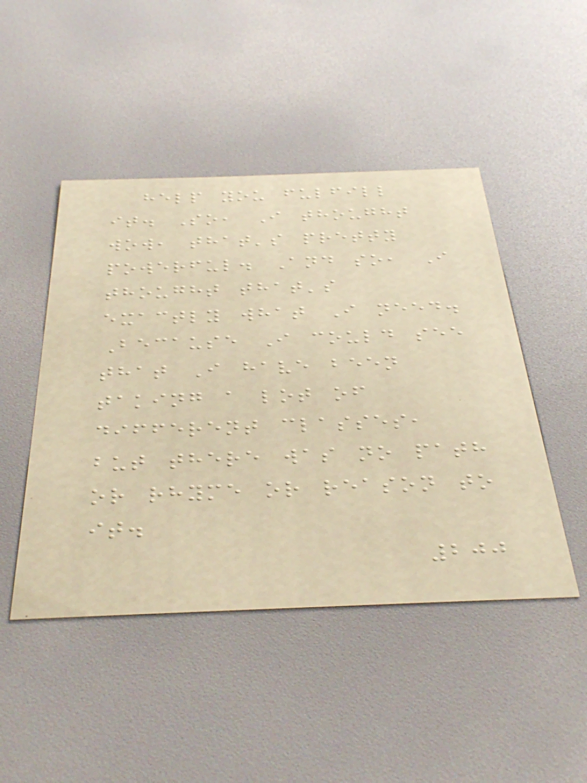help you fulfill
it. So, I thought
wow, that's pretty
powerful. And so, I
thought that's
exactly what I need.
Because I could see
that I have been
taking a lot of
different classes,
but there was no path
or rhyme or reason to
it.
200
